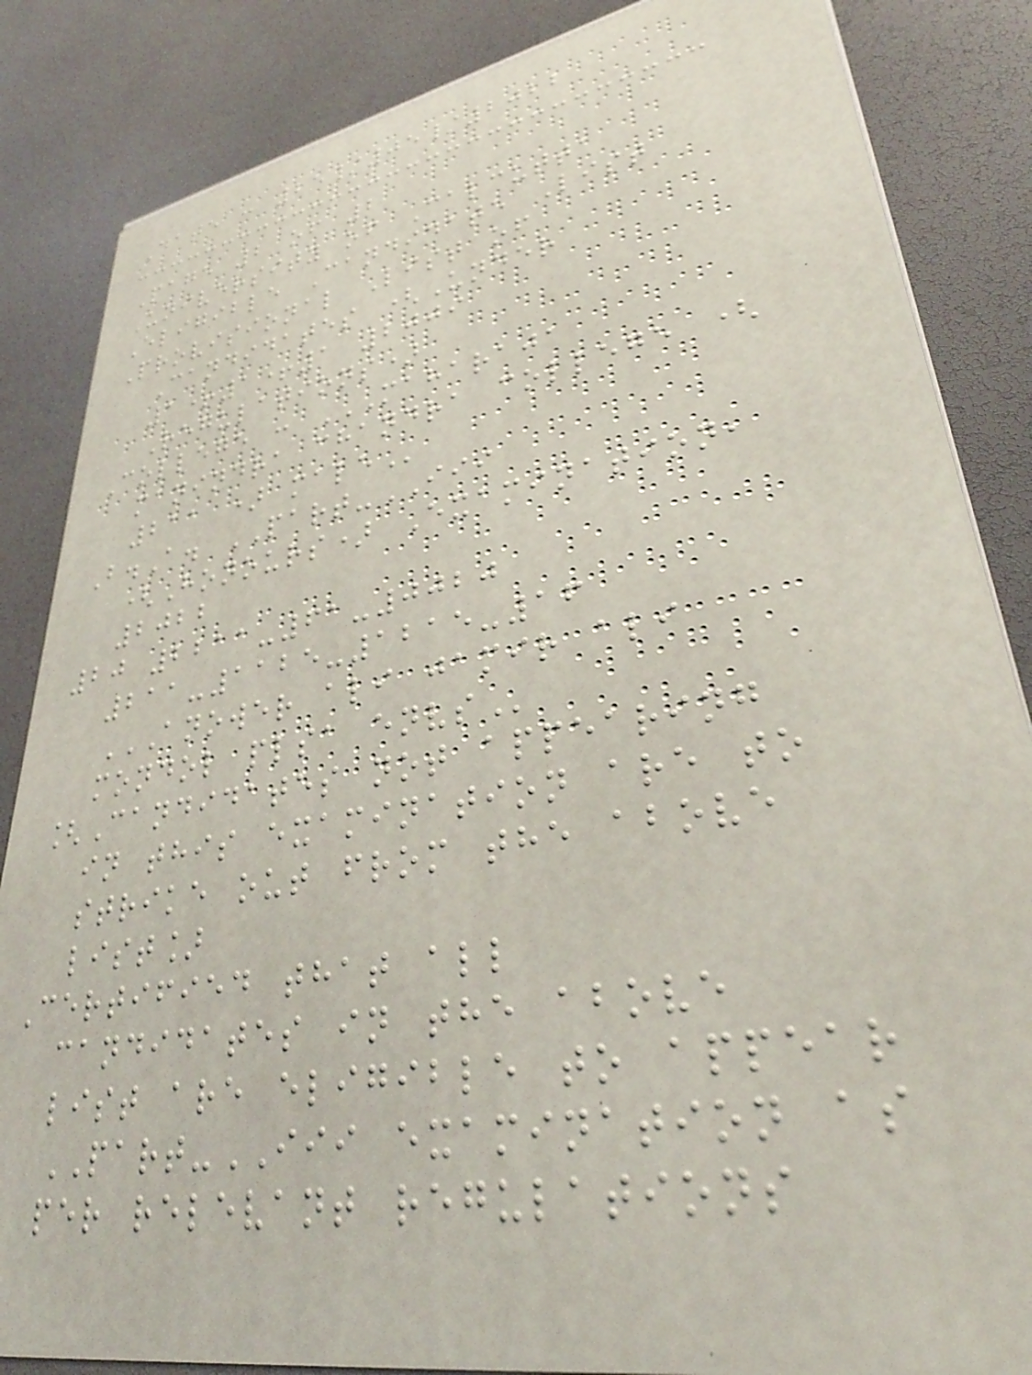Date : 25/05/2022
Page 2 of 2
University of Calcutta
Eligible Candidate List
Provisional List of
Candidates (Under
1+1+1 2009
Regulations)
College : MAHARAJA
MANINDRA CHANDRA COLLEGE (
211 ) MALE
B.A. PART-III
(Honours) Examination,
2022
20 2211-61-0020
211-1125-1215-16
ANOWER ALI JAMIR ALI
MONDOL PLSA ENVS
[Candidates not appearing
in this examination are to
strike out from the above
list]
Certified that all
candidates in the above
list are eligible to appear
PART-III examination as
per relevant regulations
